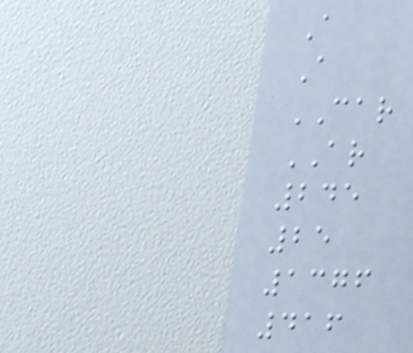A
A
CAR
AR
245
25
1376
416
